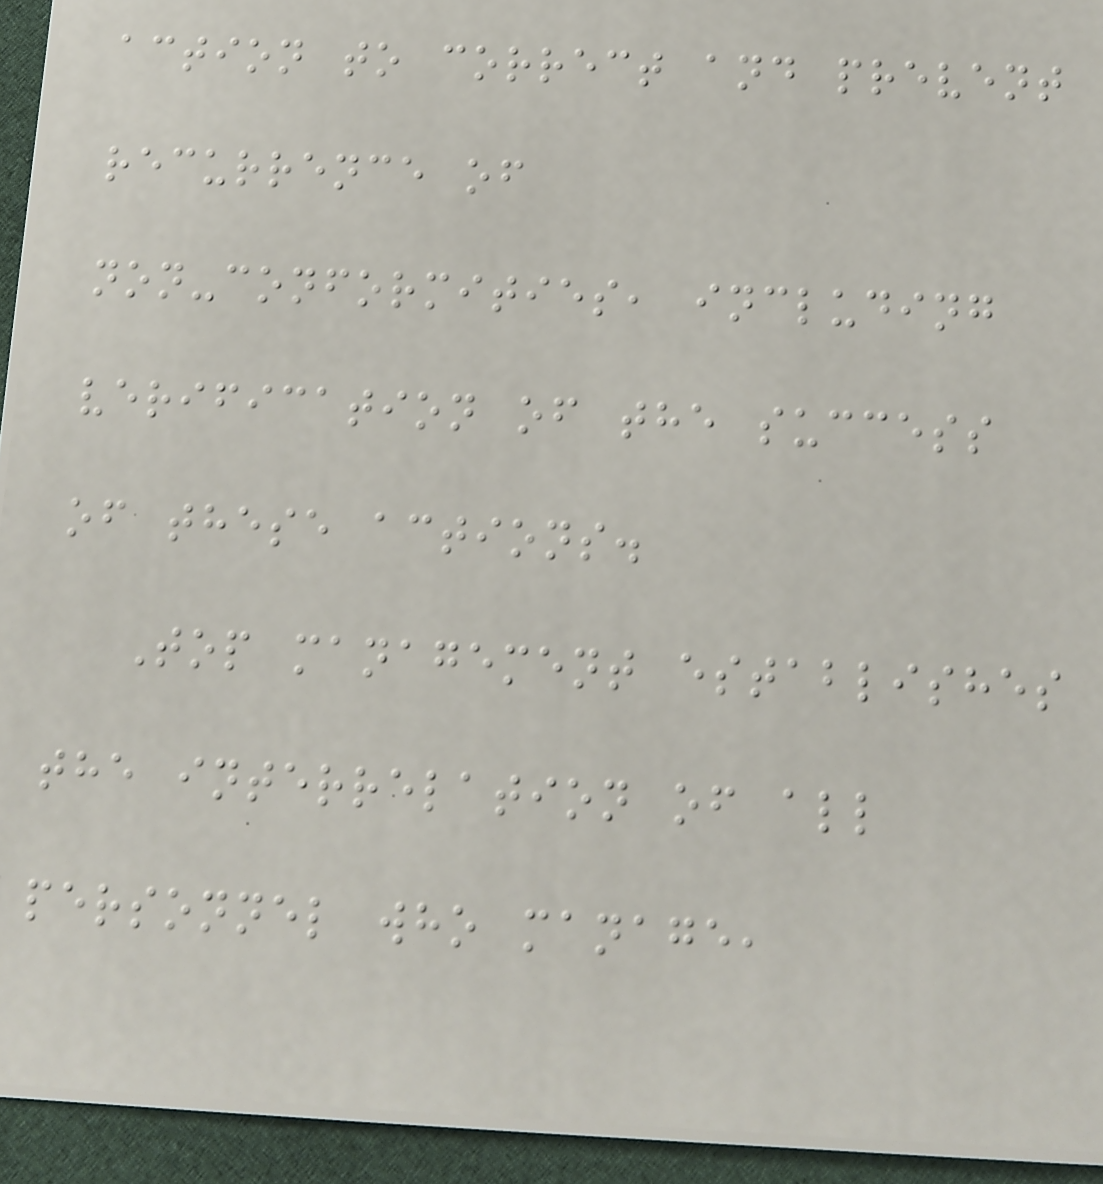action to correct and prevent
recurrence of
non-conformities, including
verification of the success
of these actions.
Top management establishes
the interrelation of all
personnel who manage,
